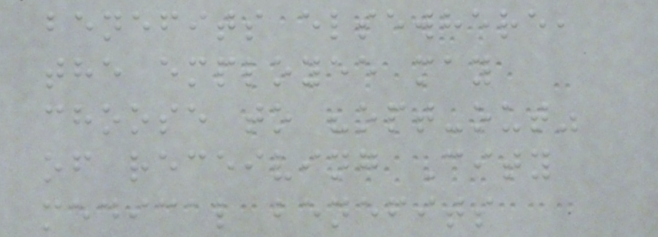benefits elsewhere,
the employee may
choose to "opt-out"
of receiving City
medical benefits
